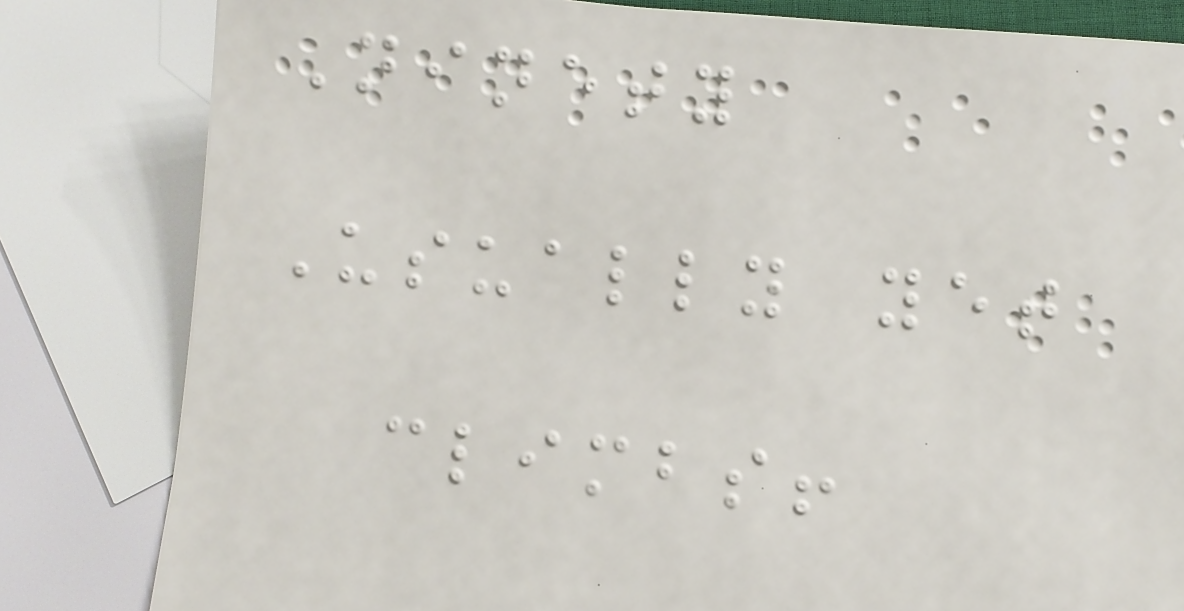Ninety
Usually yet
climbs!
